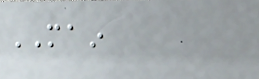MAIN
